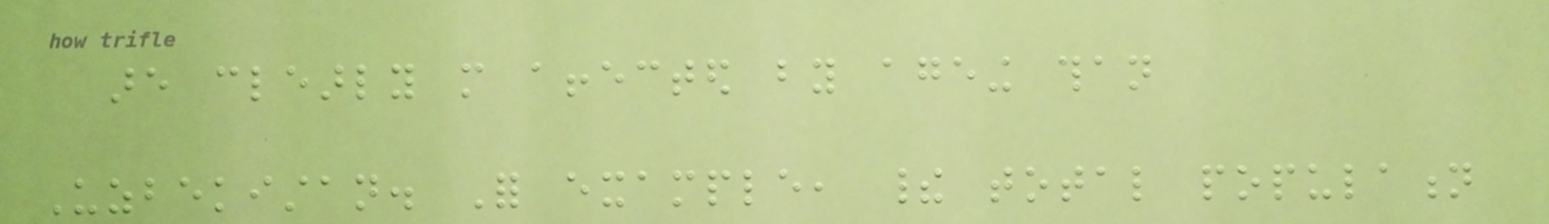are clearly more affected by ageing than
Uzbekistan. For example, their total population
